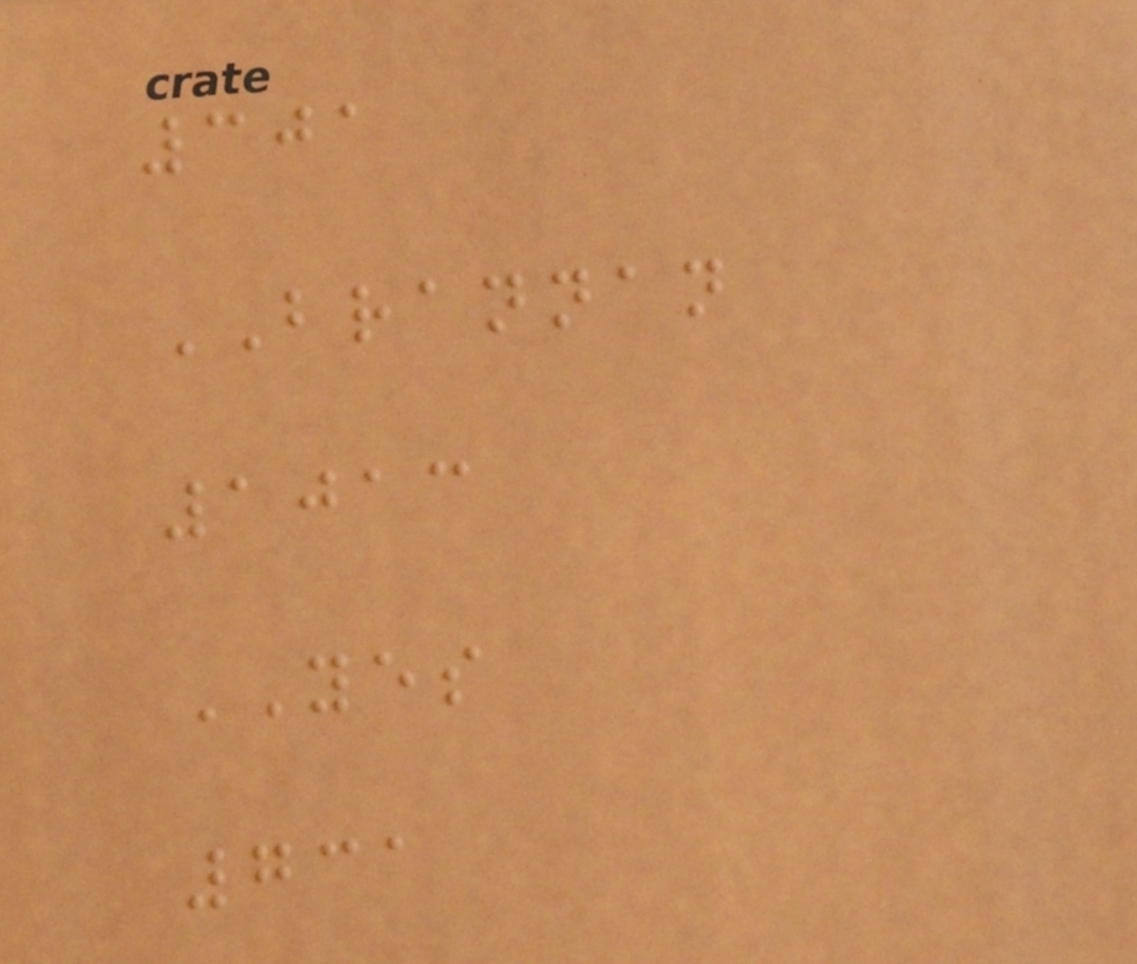301
BRANNAN
1013
YES
731
